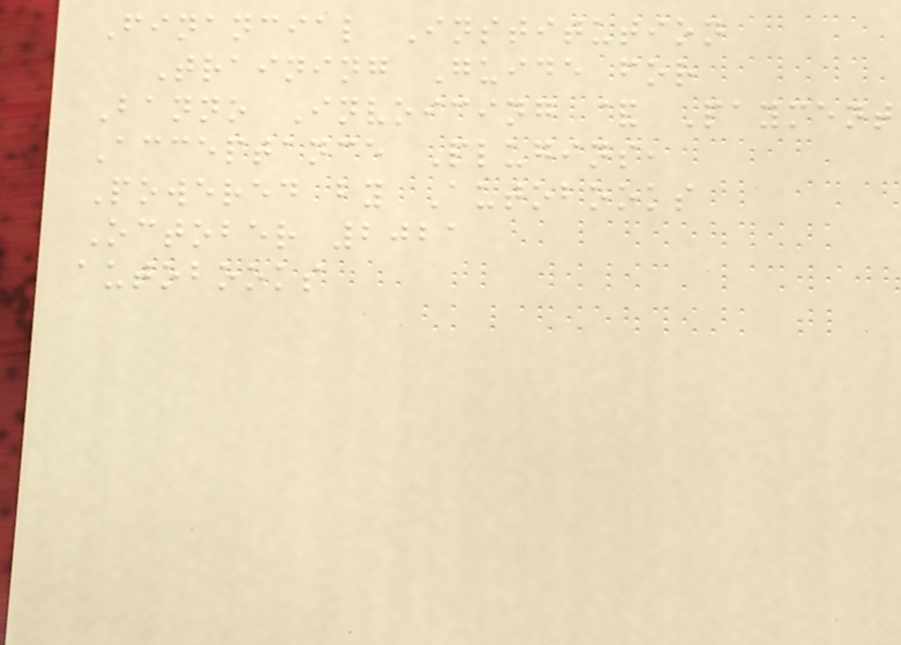Financial Institution
Training Guide for
Banno Invoicing & Payment
Acceptance Plugins,
Powered by Autobooks
October 2021
autobooks
